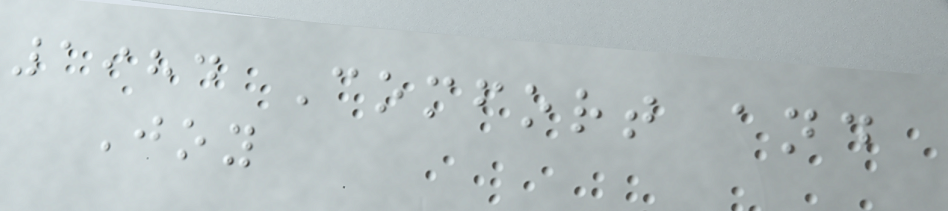1984 Comfort and
Joy
